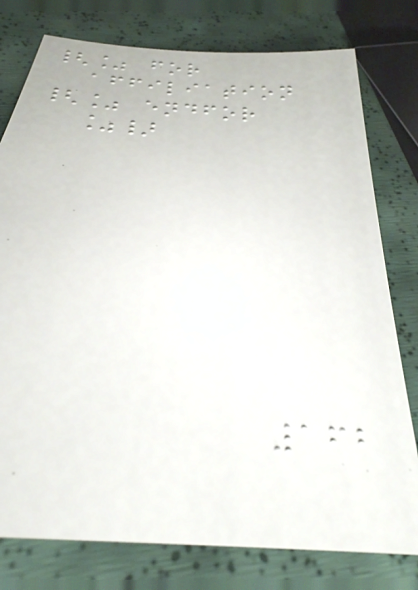{% for
affiliation
{% endfor
%}
162
